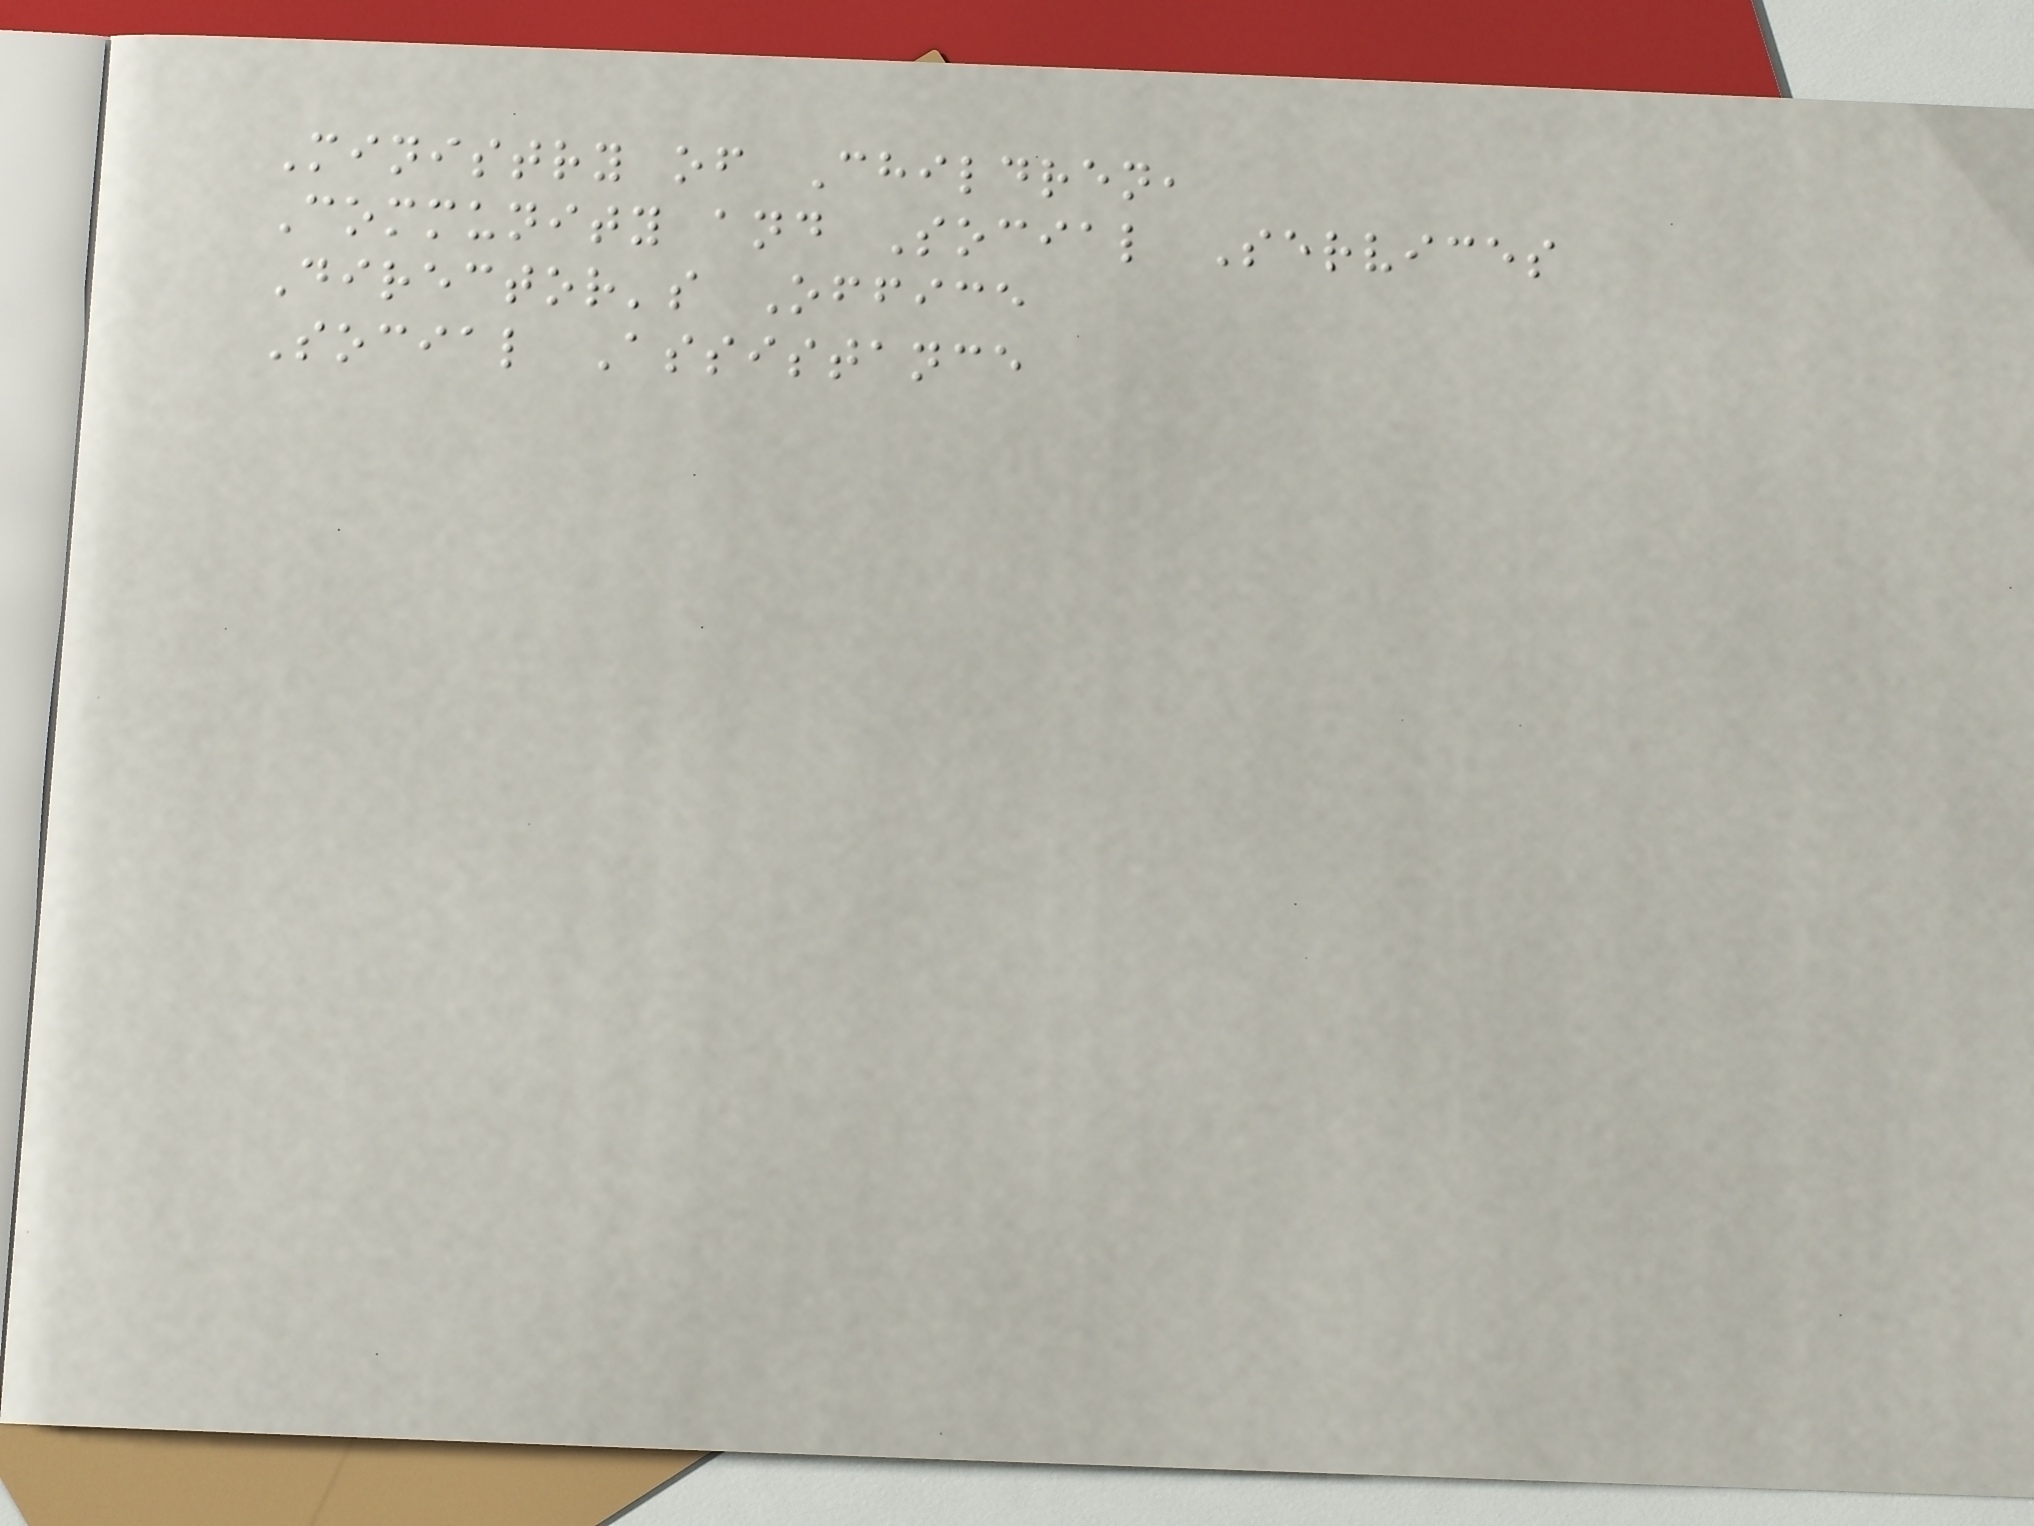Ministry of Children,
Community and Social Services
Director's Office
Social Assistance
